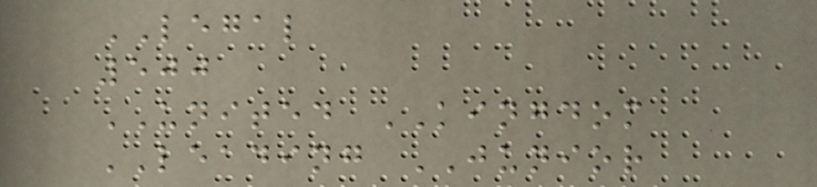LEGAL
500
UNITED KINGDOM
LEADING JUNIOR
